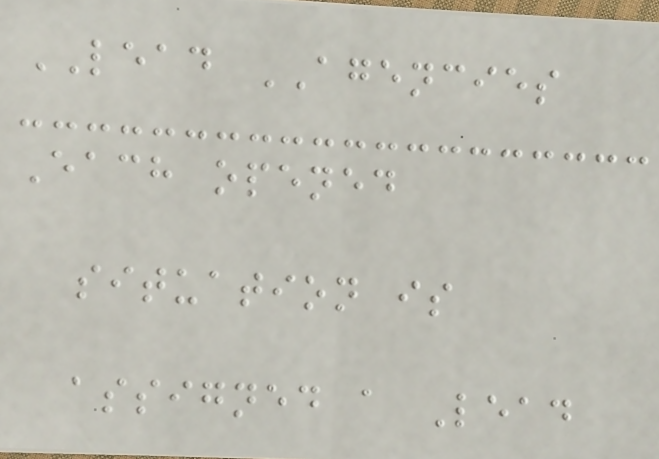LEAD AGENCIES
Each opened
situation is
assigned a Lead
